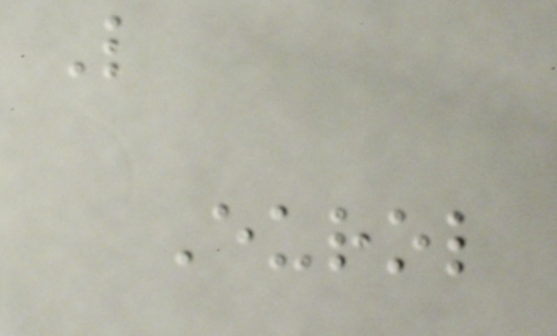L
Eurol
